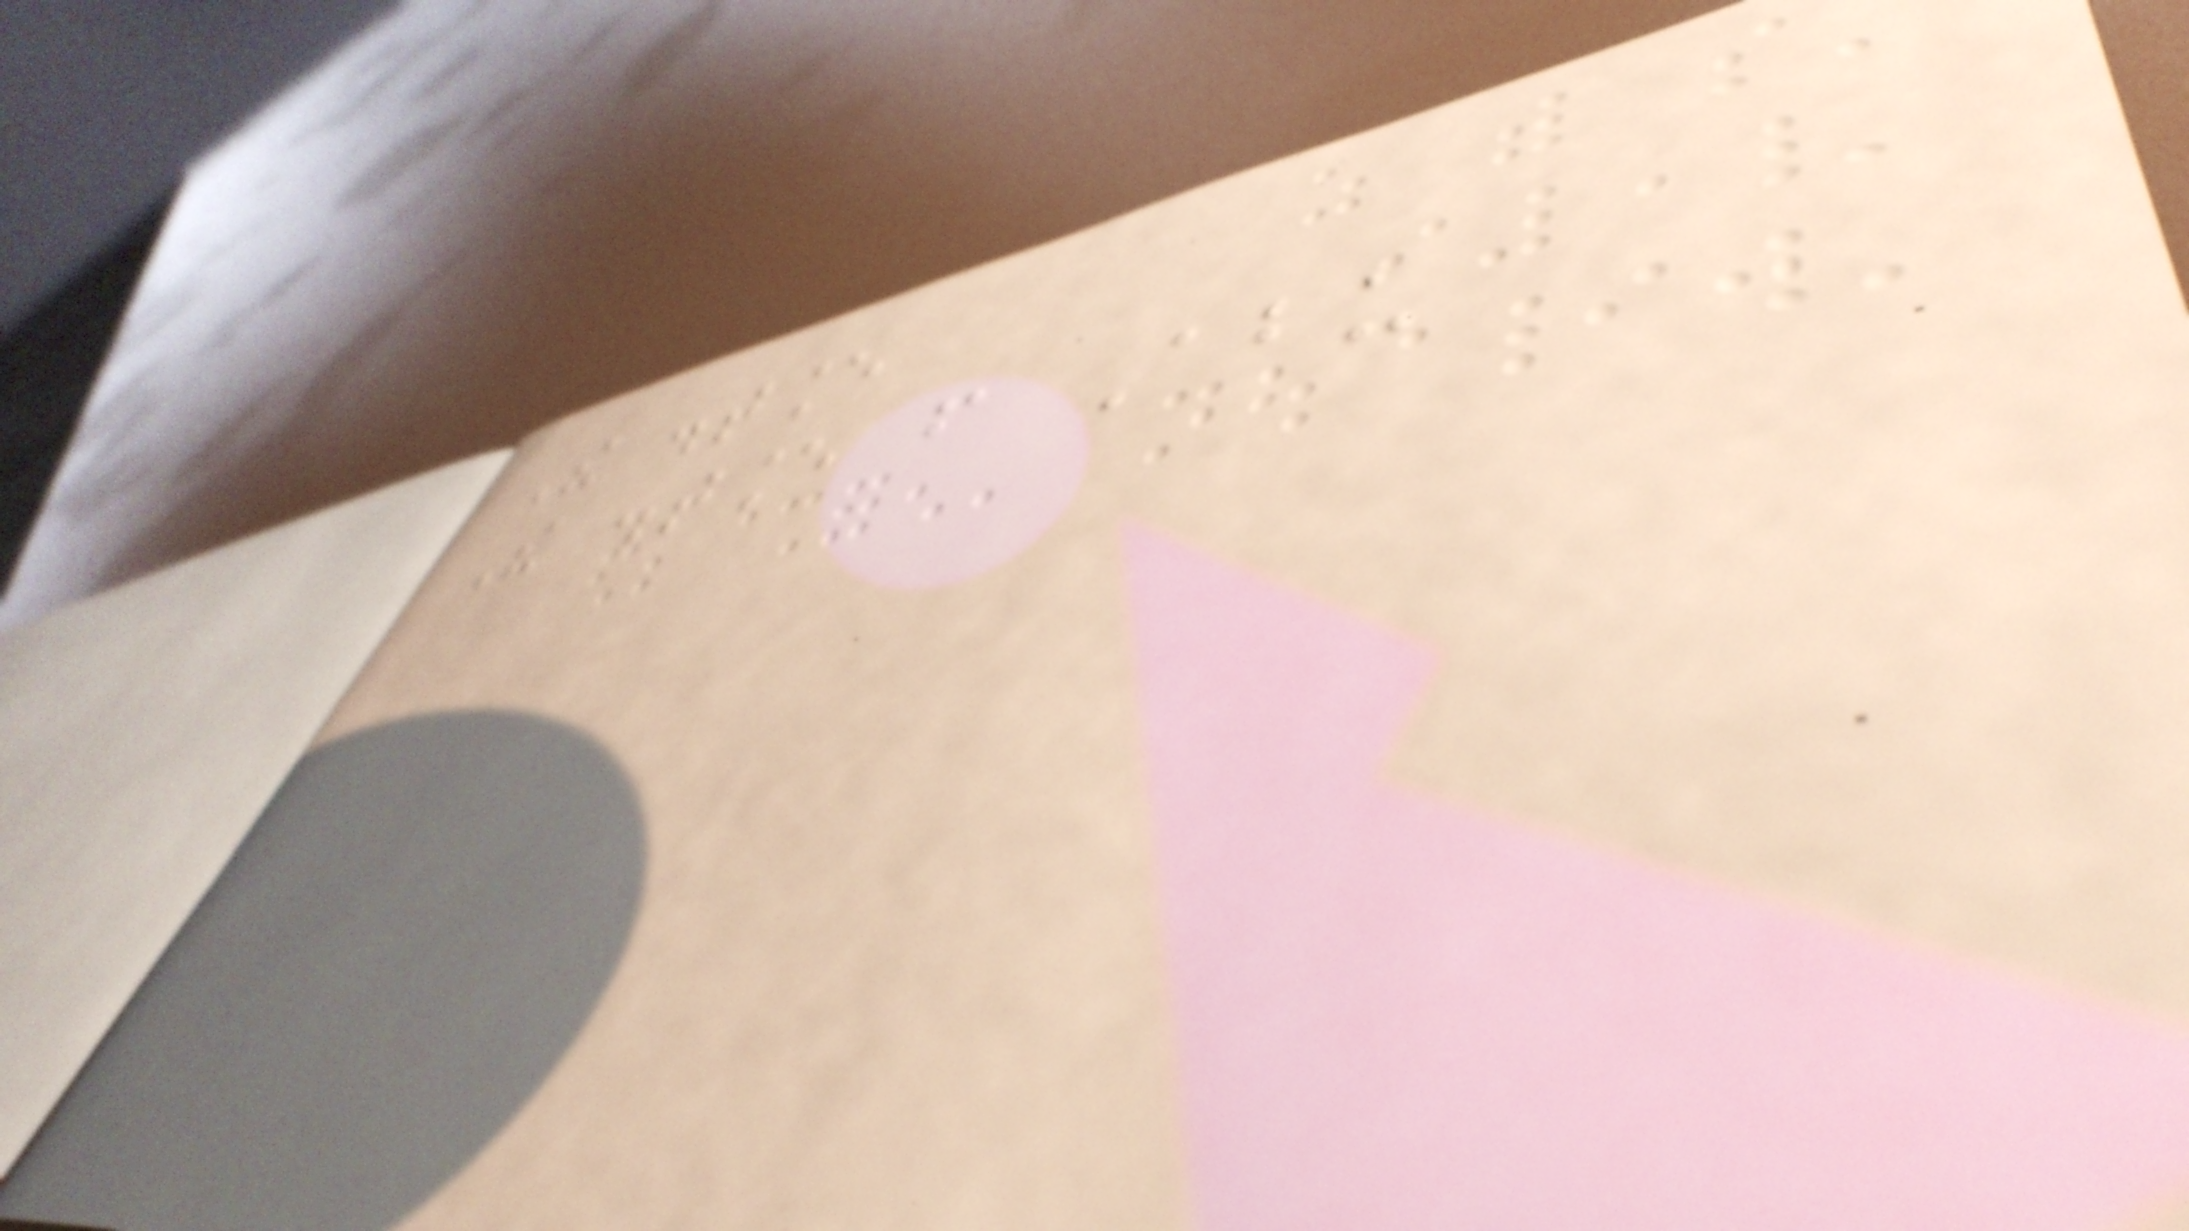The distance
The distance from Abu
